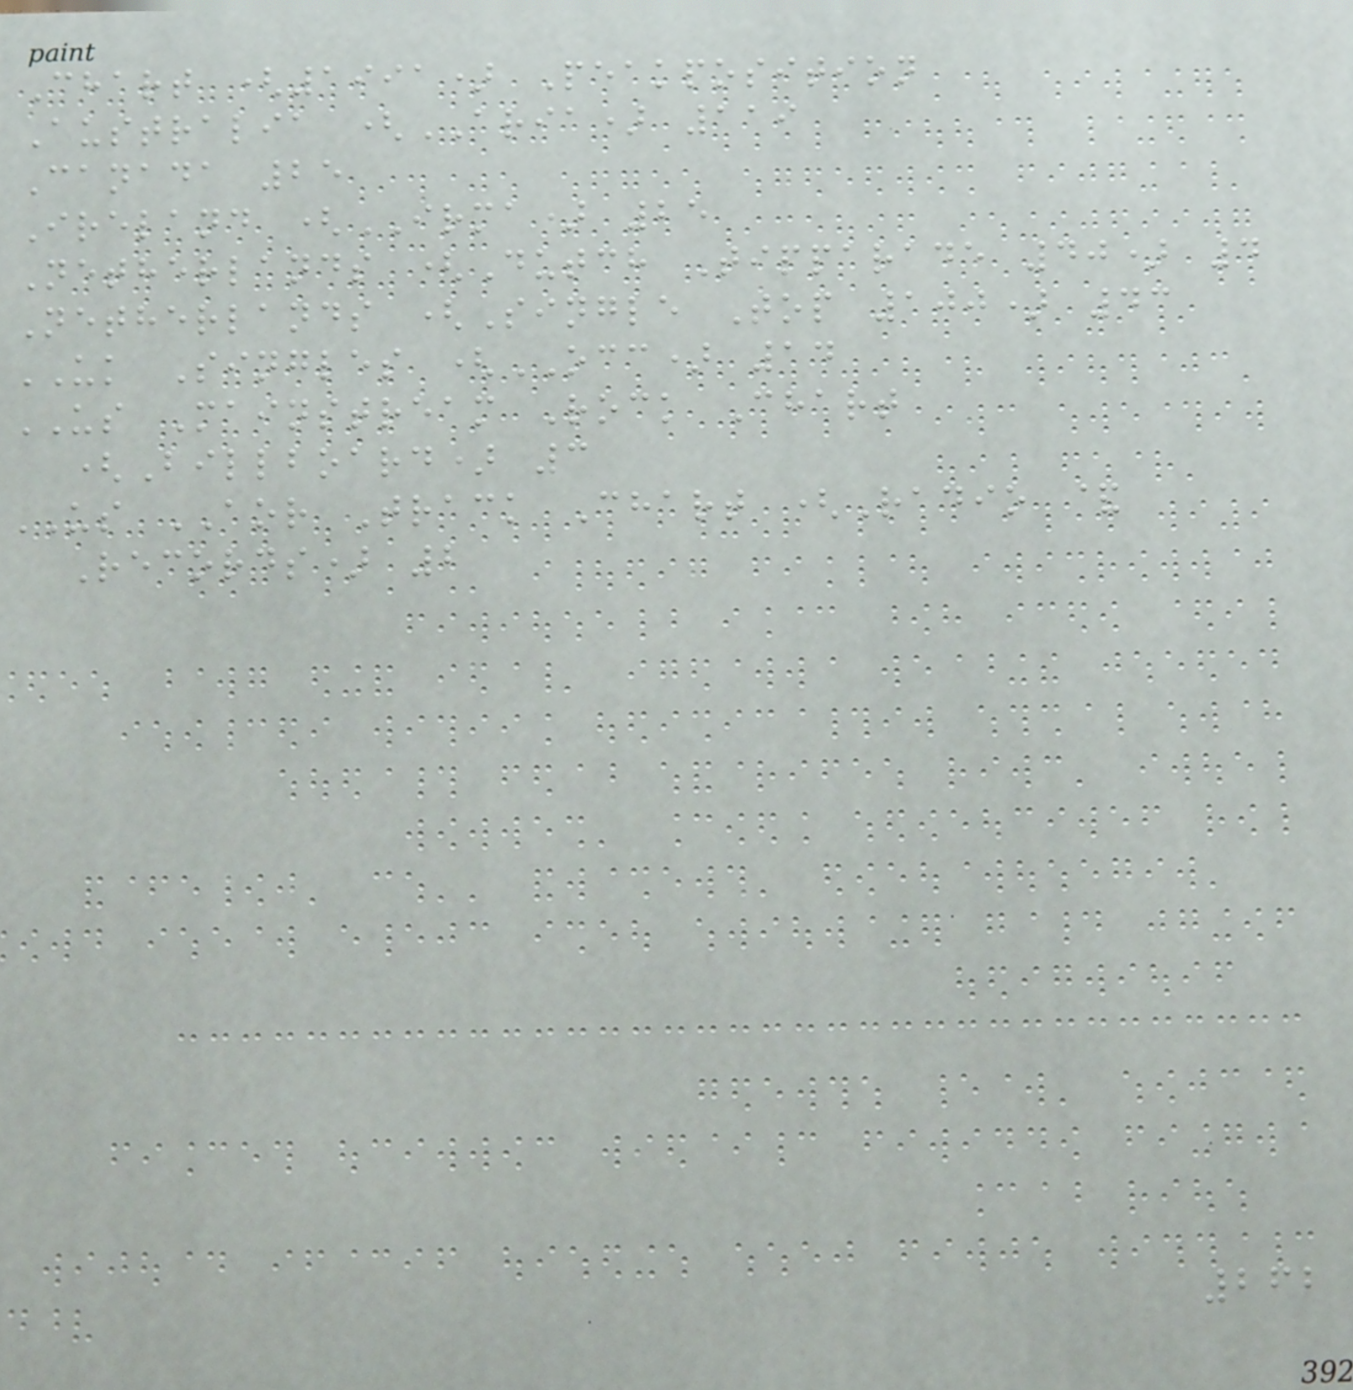Chart (1991) Peakposition
Australia (ARIA) 119
Canada 25
Ireland (IRMA) 25
Netherlands (Dutch Tipparade 40) 4
Netherlands (Single Top 100) 43
UK Singles (OCC) 14
US Mainstream Rock Chart
(Billboard) 3
US AOR Track Chart (Radio &
Records) 2
262
